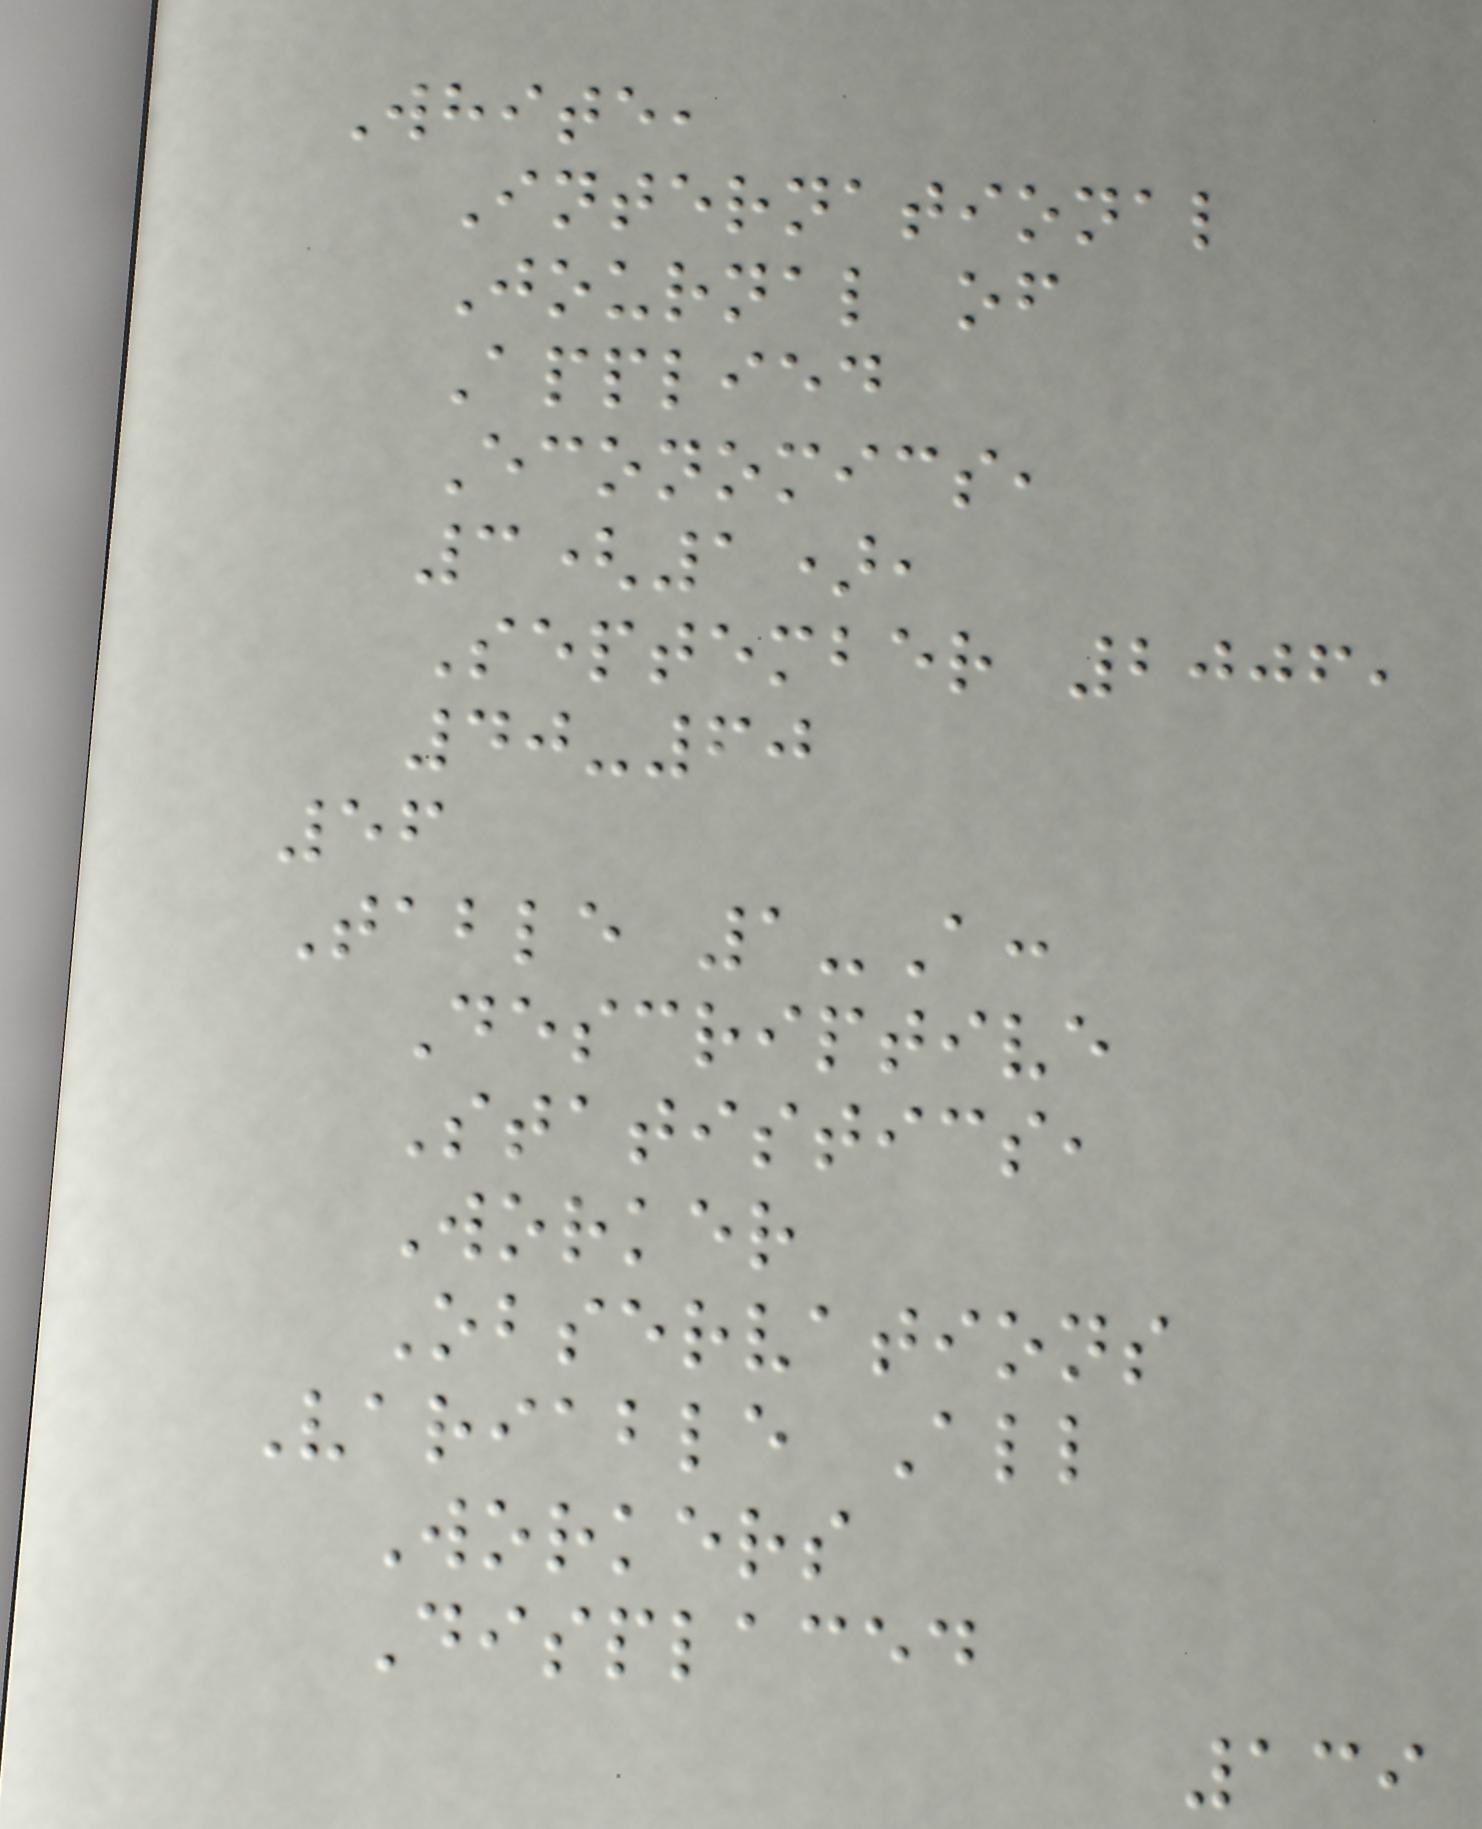White,
International
Journal of
Applied
Economics,
3(1),
September 2006,
40-60
56
Table 1-A:
Descriptive
Statistics,
Worker
Observations
Variable All
Workers
Displaced
139
